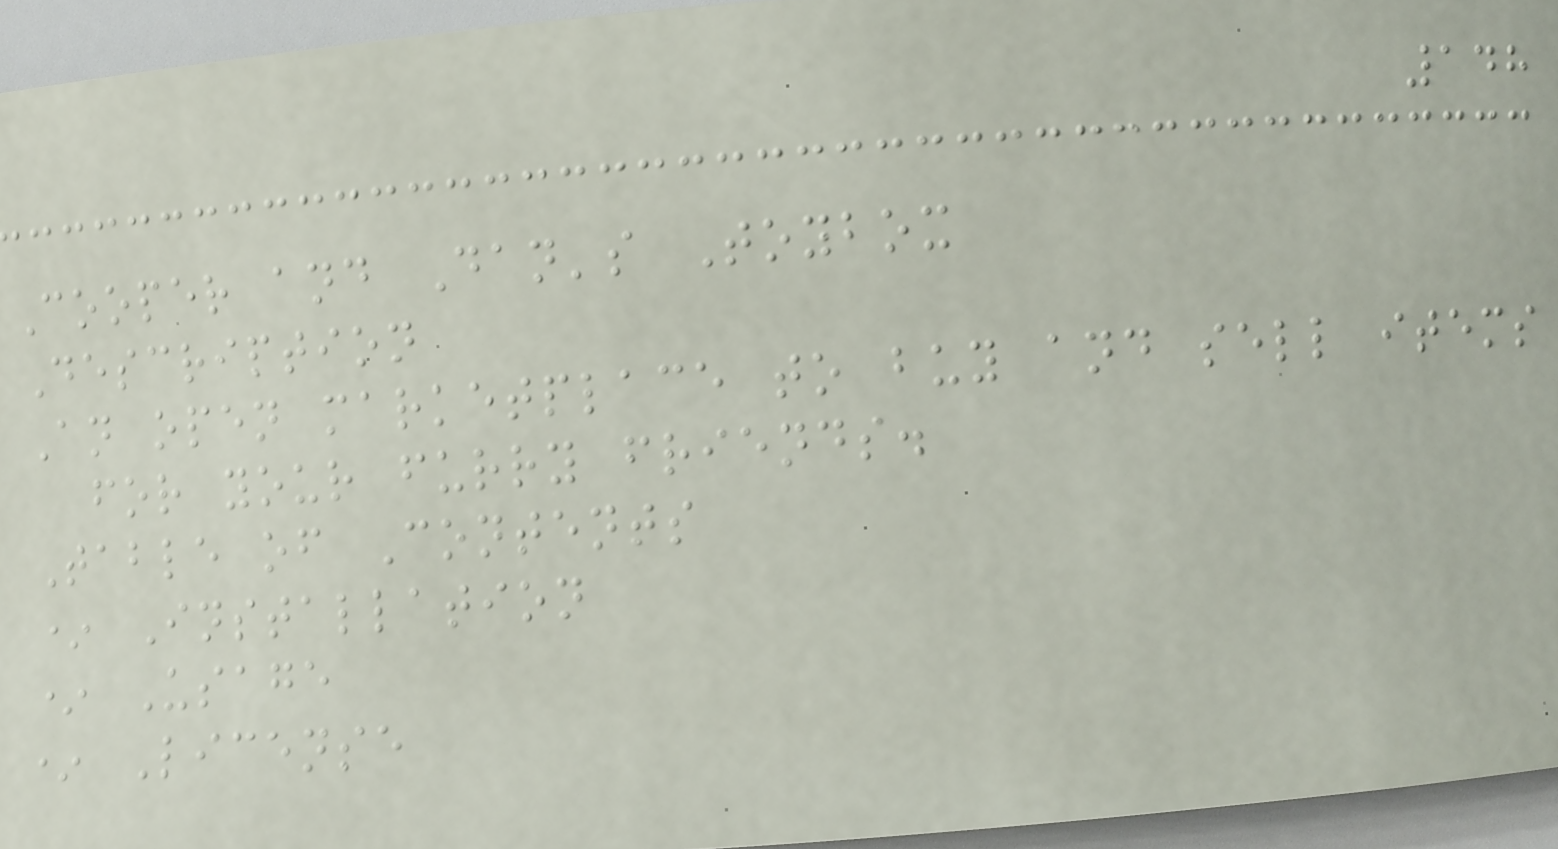148
Cooper and Dan's Toybox
Description
An open marketplace to buy and sell items
for your furry friends.
Table of Contents
* Installation
* Usage
* License
